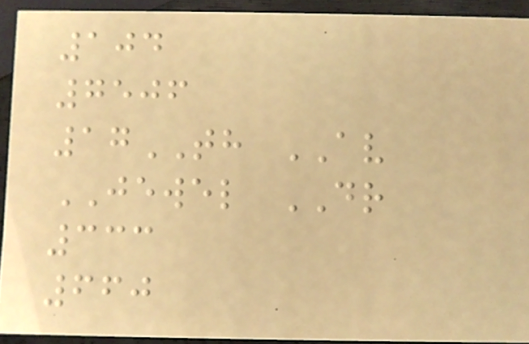104
7506
17TH AV
JEWEL DR
333
660
